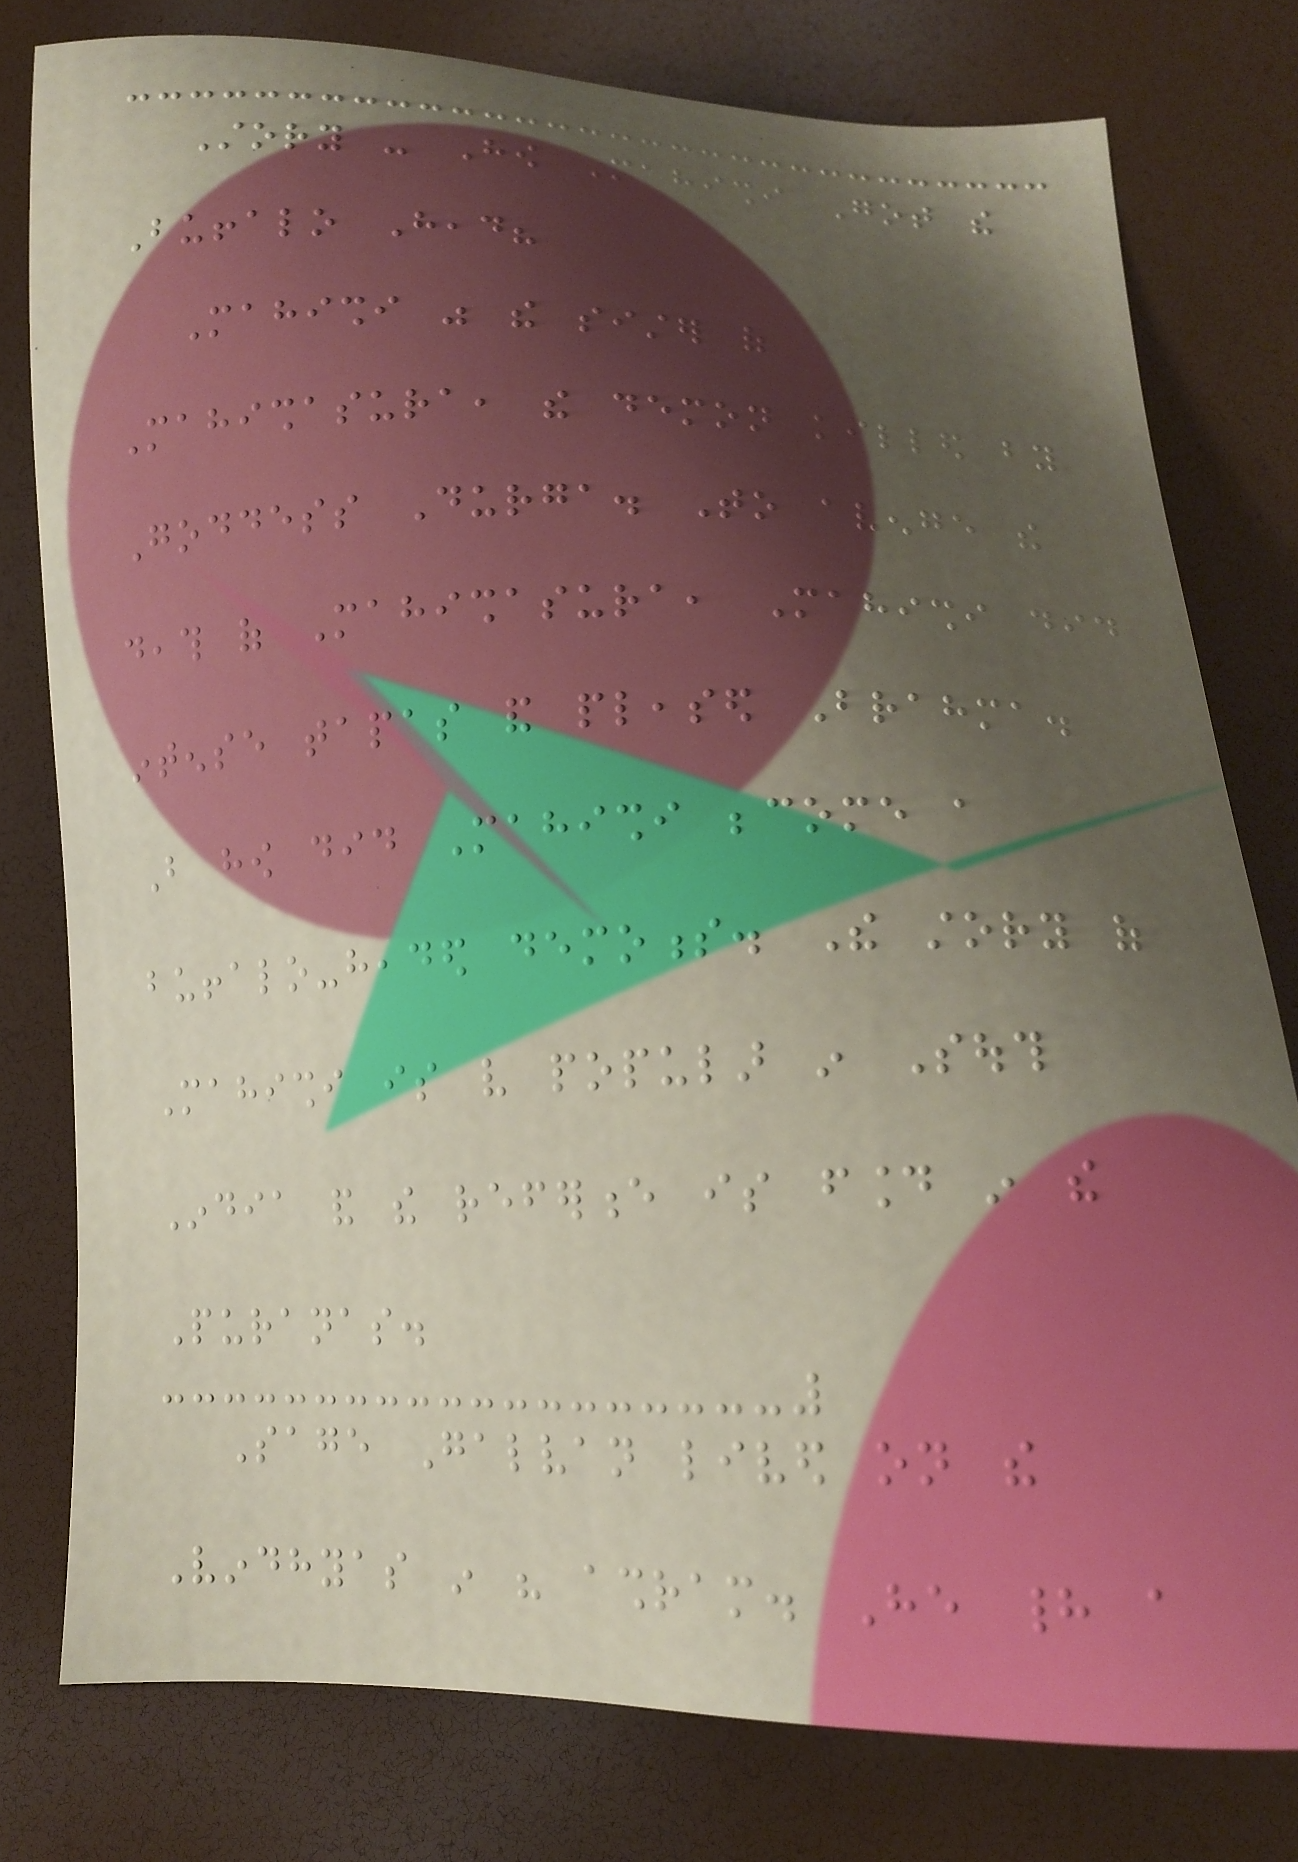Story - How Mahishi Got the
Buffalo Head?
Mahishi was the sister of
Mahishasura, the demon killed by
Goddess Durga. To avenge the
death of Mahishasura, Mahishi did
intense tapas and pleased Brahma.
But how did Mahishi become a
buffalo-headed demoness. The story of
Mahishi is very popular in South
India and the reference is found in the
Puranas.
Sage Galvan lived on the
Vindhyas in his ashram. He had a
